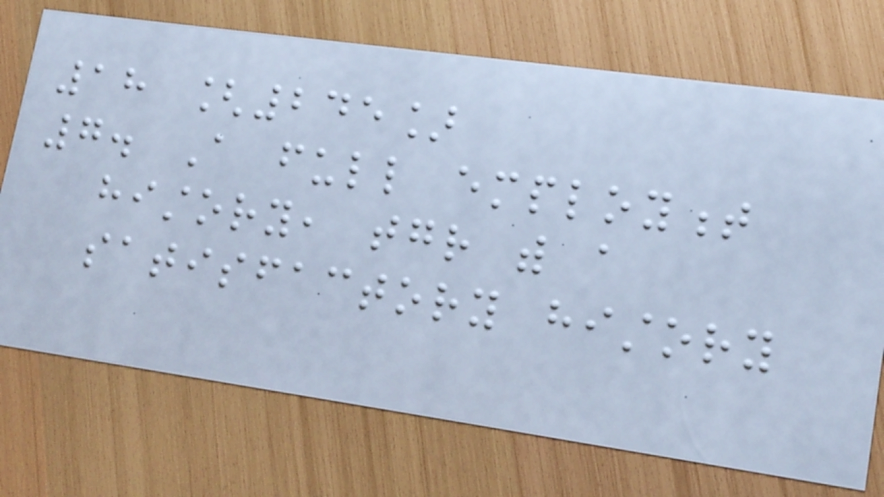18 [245]
7. A full employment
history, together with a
satisfactory history
